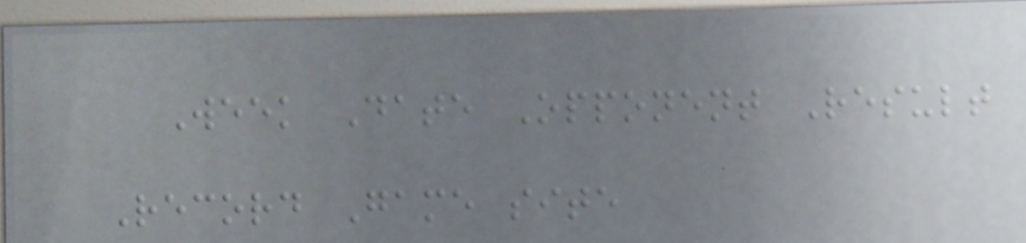Week Date Opponent Result
Record Game site
